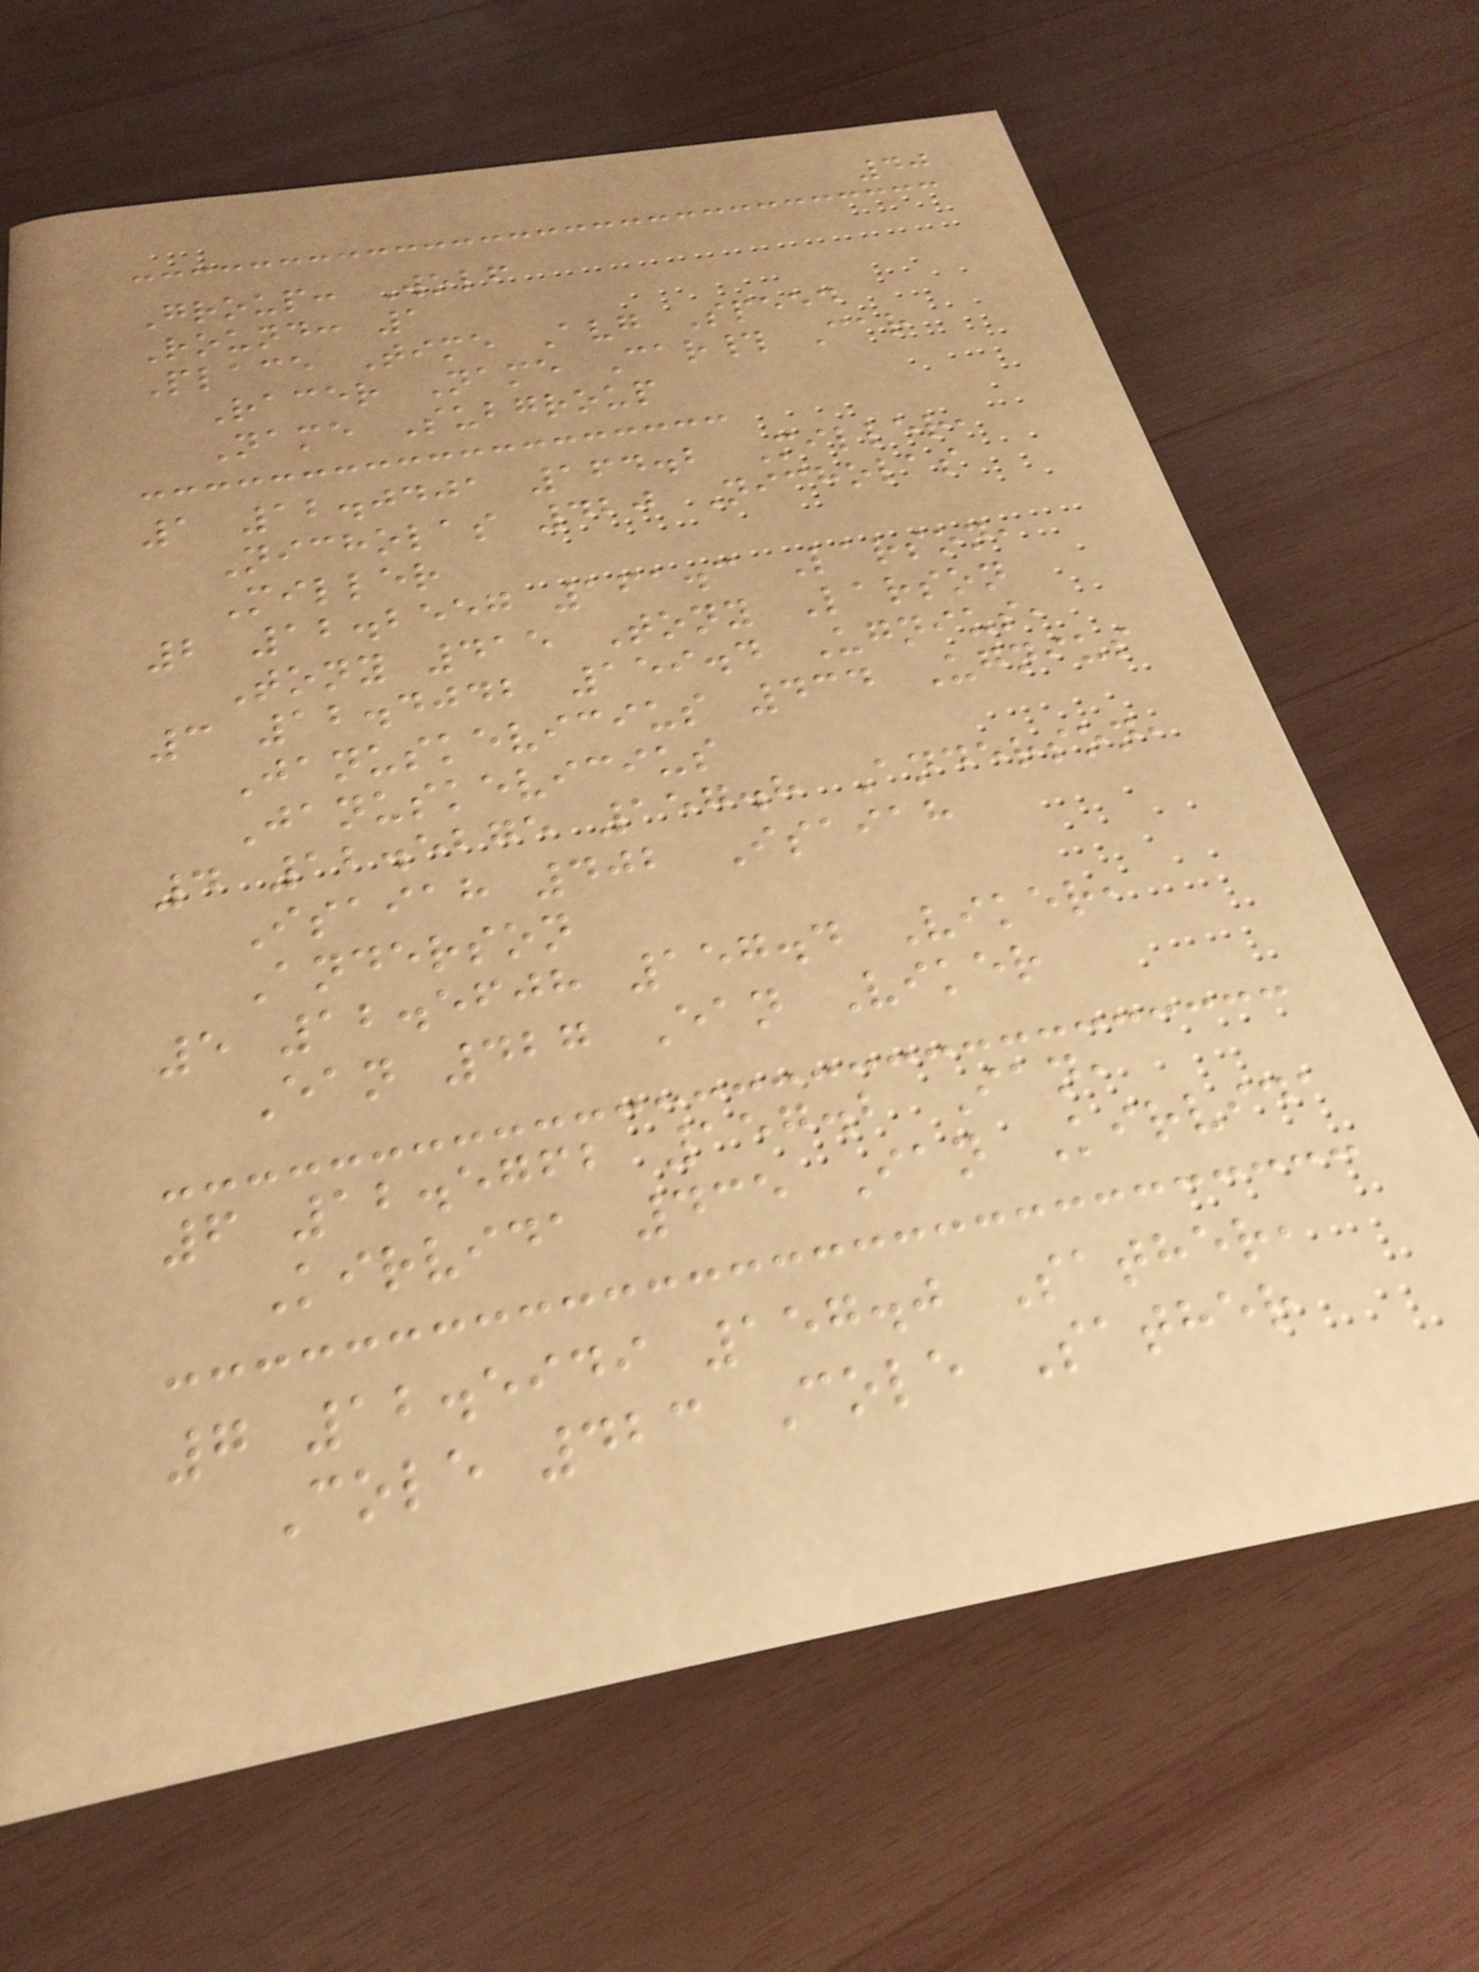40
Group: Wolf
Round: 1
Place Time Avg Speed
Racer Name Car# Car
Name Subgroup
1 12.0401 164.2 Miller,
Nicholas 420 Nicholas
Miller
2 12.2557 161.3 Larson,
Tony 415 Tony Larson
3 12.4042 159.4 Ugnius,
Januskevicius 434 Ugnius
Januskevicius
4 12.5275 157.8 Anderson,
Isaiah 402 Isaiah
Anderson
5 12.5608 157.4 Viker,
Ean 427 Ean Viker
6 12.5762 157.2 Ian,
Kirvida 435 Ian Kirvida
7 12.5949 157.0 Sather,
Cole 423 Cole Sather
